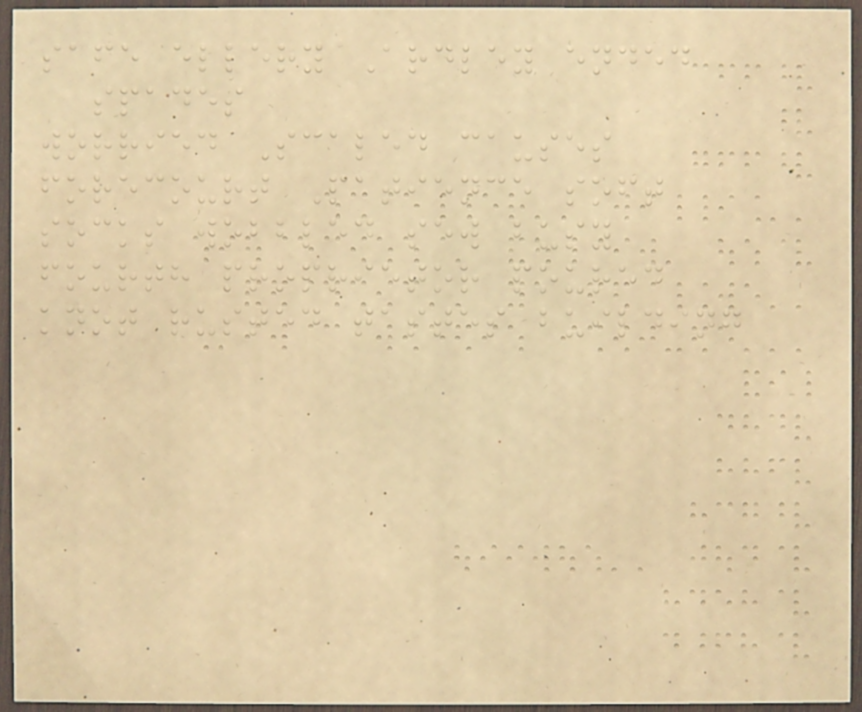safe ellery Ardley ended
spades
worried Scaled causes
forecourt Patience soft
socks wobbled sew busy
fourth proprietor poured
knot rusted tastes building
